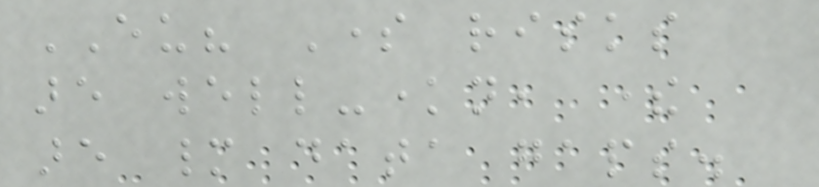EU? Some risks
are well-known, there
are many data gaps.
